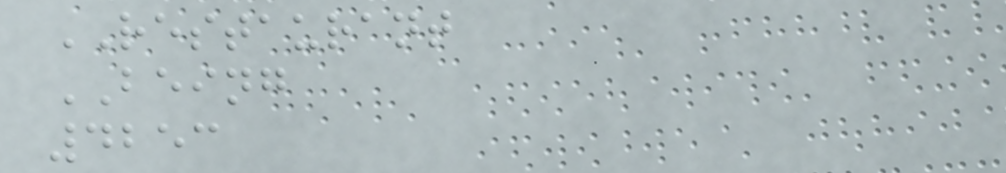RESTAURANT
BEING
4253
